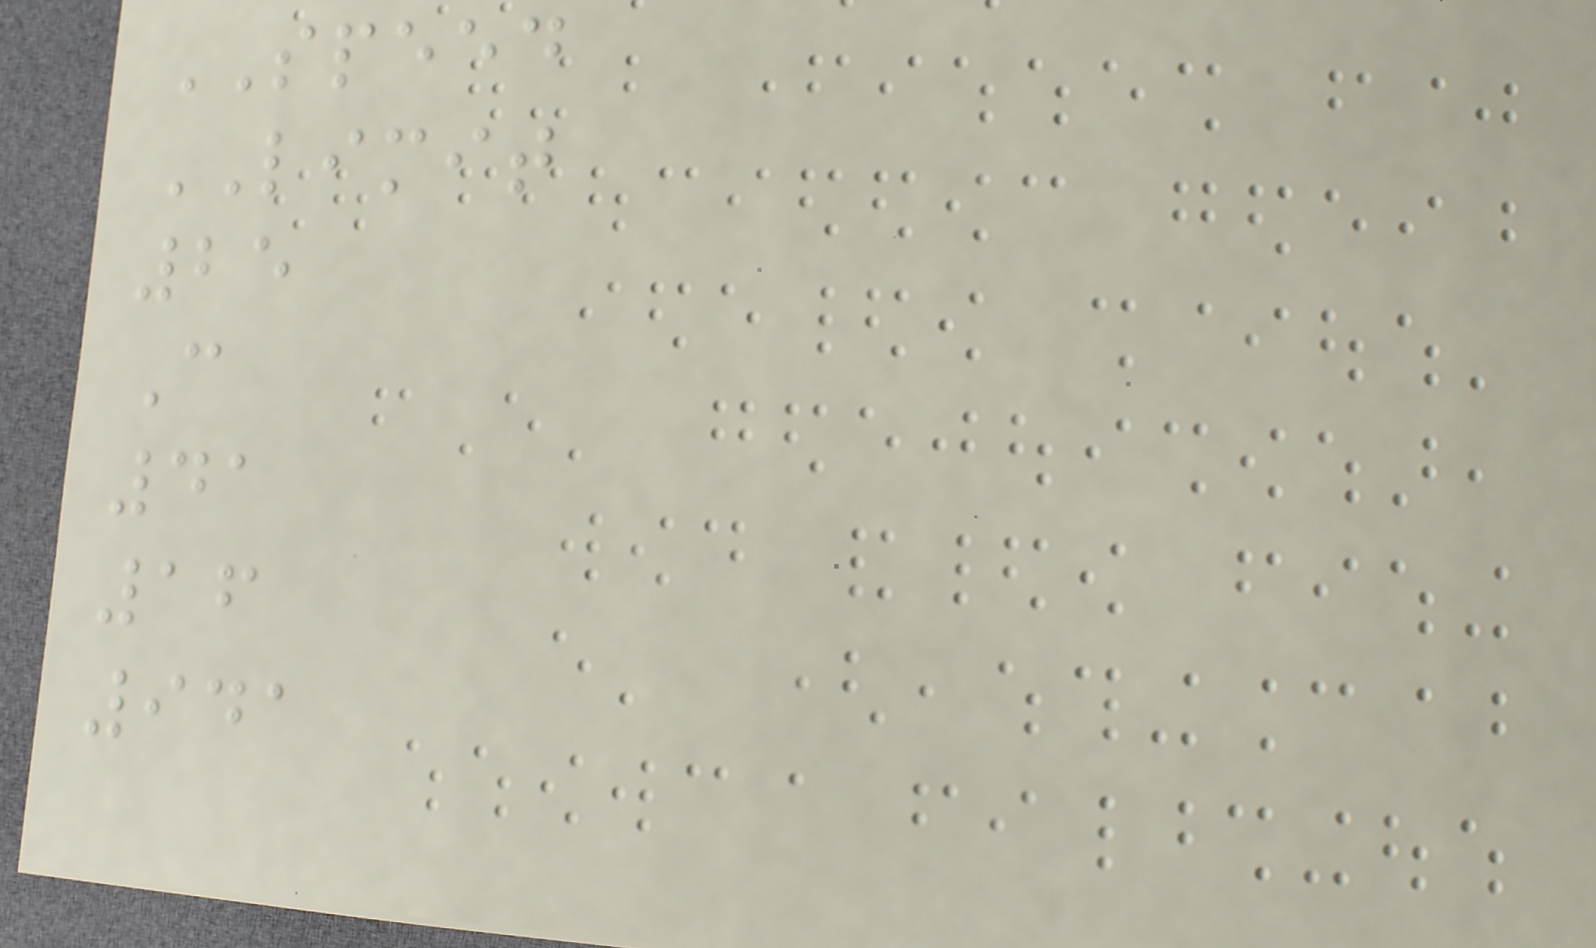SPEED
LIMIT
25
C
41
16
941
